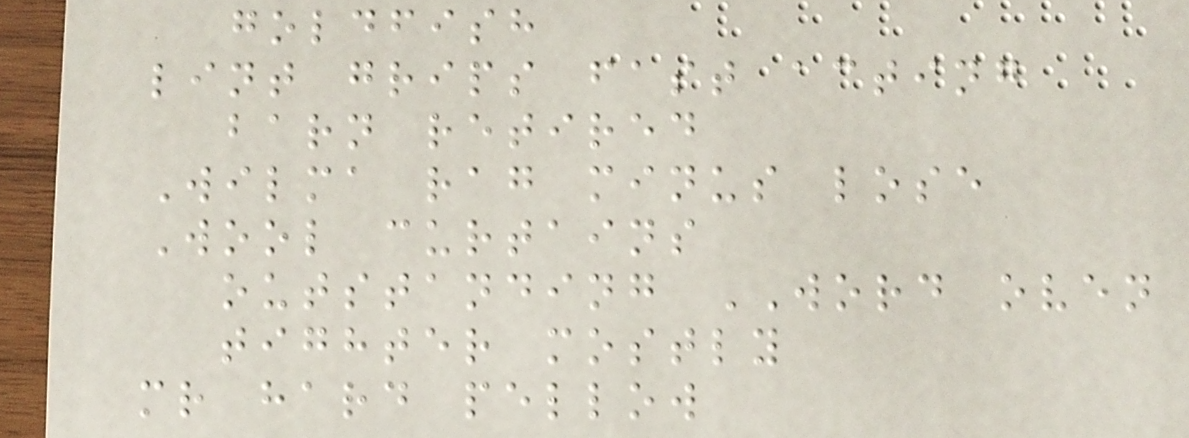goldfish
lint grips fast acting
barn retired
Wilma rag minus lose
Wool curtains
outstanding WORD oven
tighter mostly
mr hard pellow
